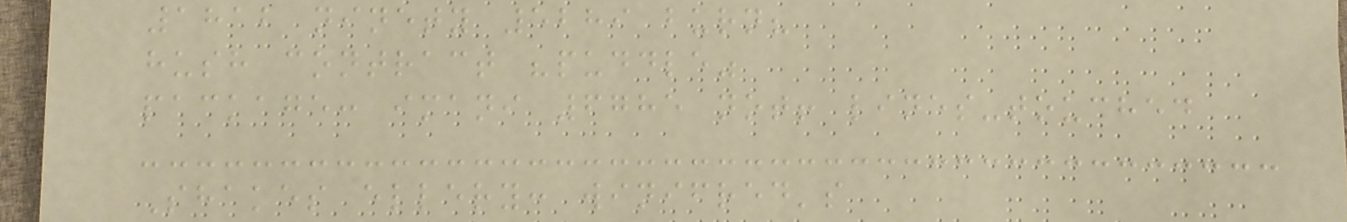1812 ninety 5289 burn?
hush contract "puddle"
package: imani 6785 not! lines-touched
Shakes ellery: winifred's
